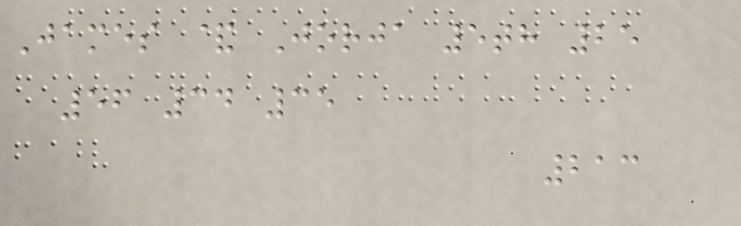James & Jorja 5th 25
56 34 35
213
